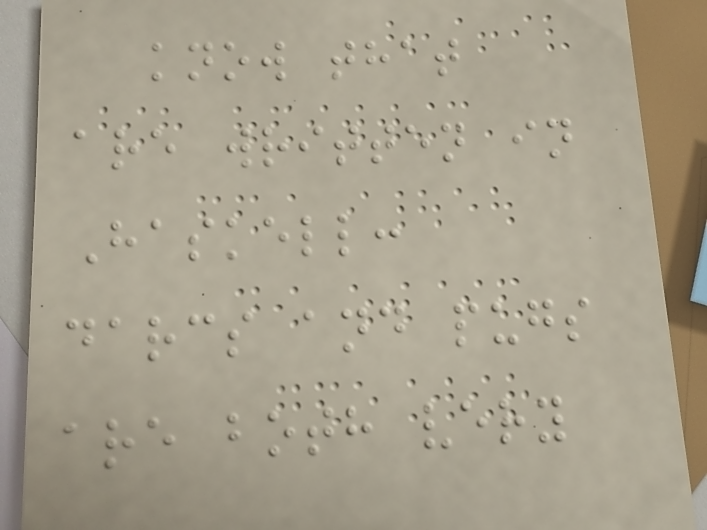know that
are written in
Haskell:
darcs and pugs
are both very
